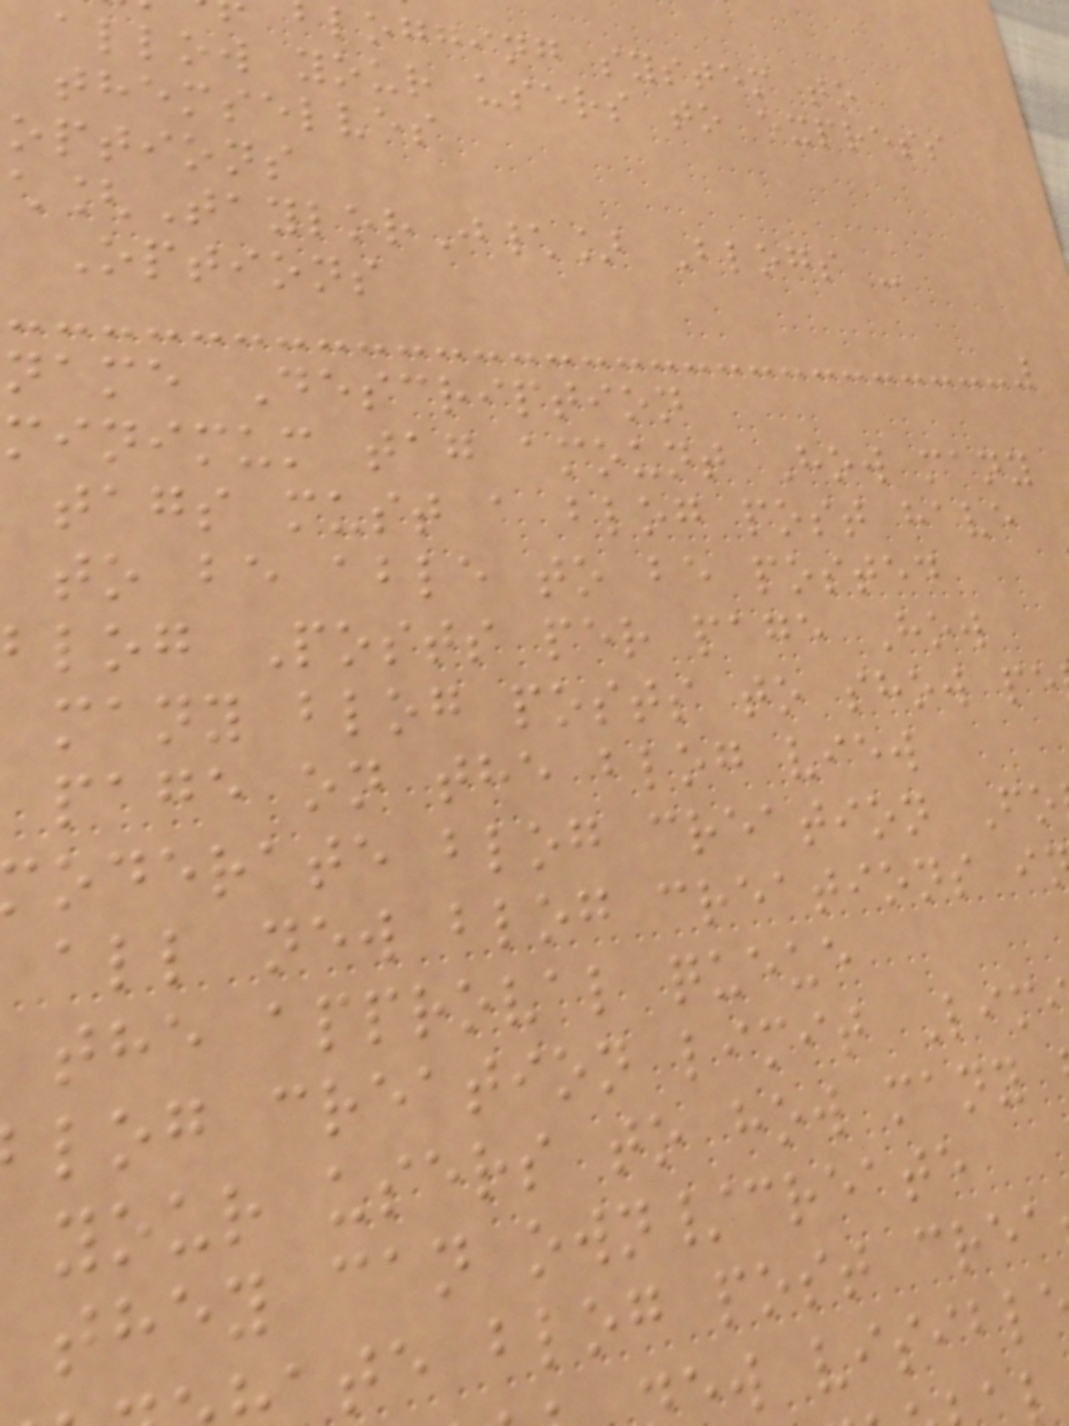logging system to
allow your users to express
themselves
options
[TaylorJ\] Blogs -
Options
name Description
minimum tag amount How many
tags must a blog post have
to be able to be posted
blog Posts per page How
many blog posts to show pe
page on the blog view
oderate blog creation Fo
all new blog creations i
the approval queue
log creation limit Lim
your users to how many
they can own/create
te blog post crea
w visibl
